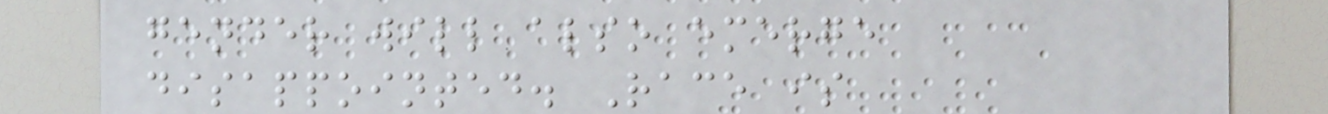gender will also emerge
disappointed. Race is
